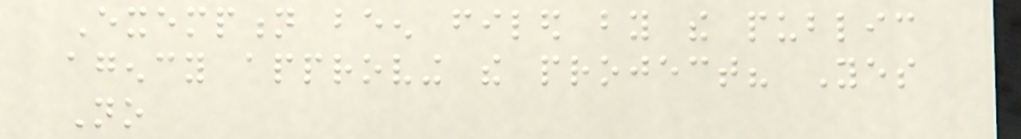Exemption been filed by the public
agency approving the project? Yes
No
